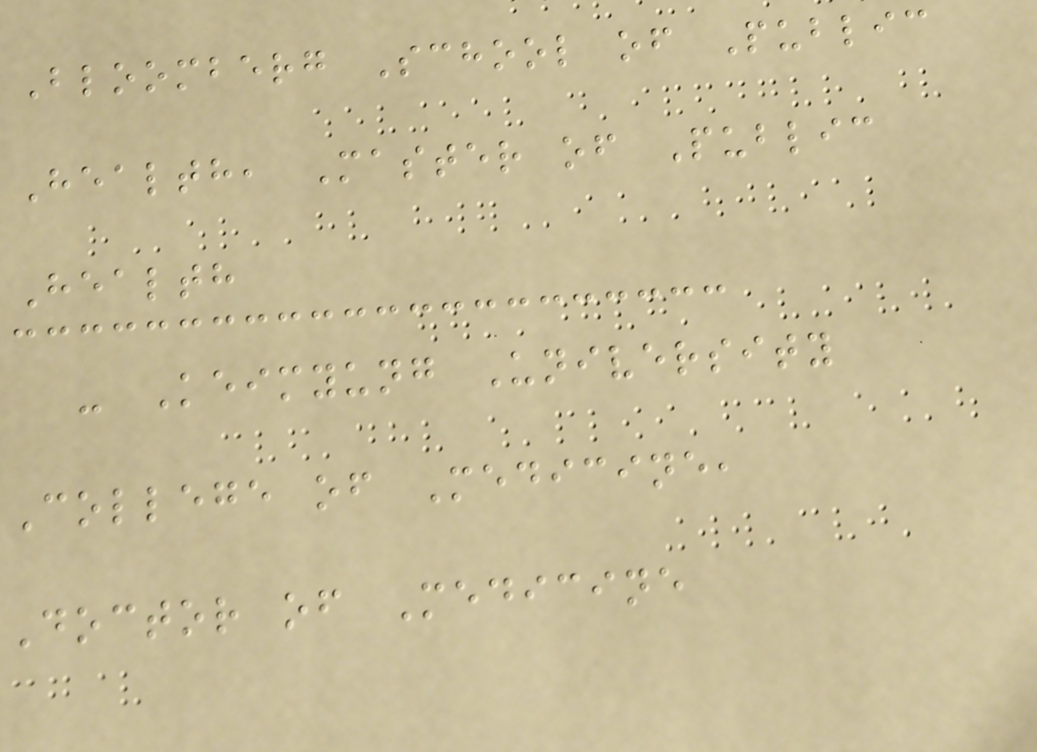Bloomberg School of Public
Health, Master of Public
Health
- Keimyung University
College of Medicine,
Doctor of Medicine
